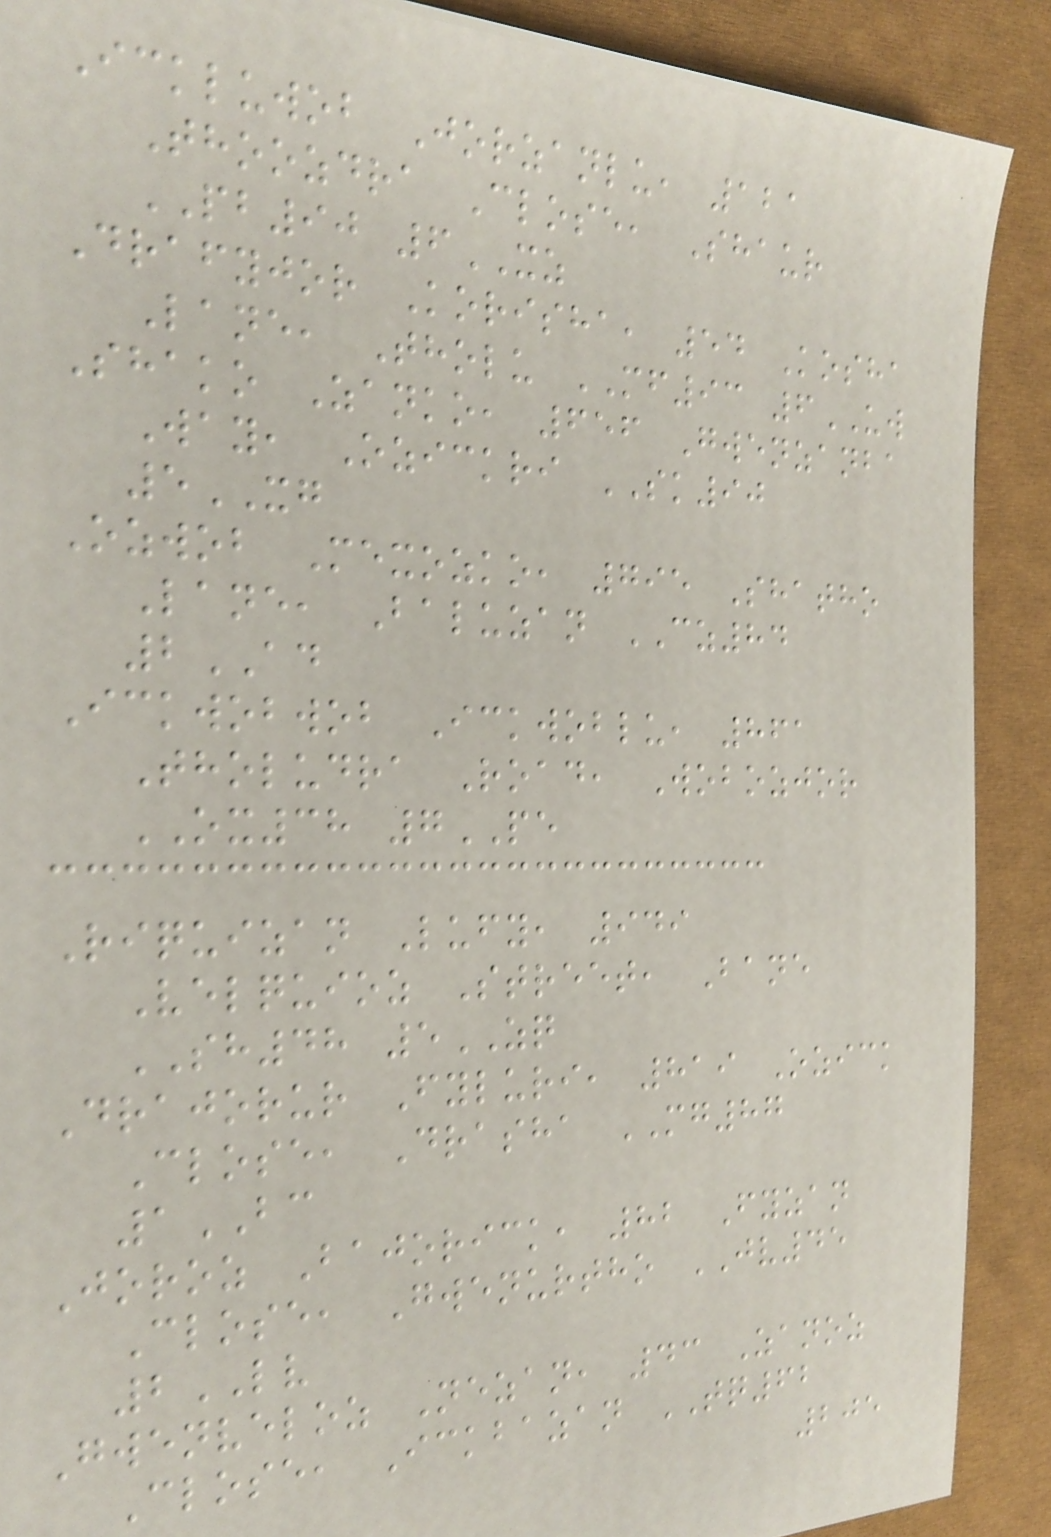Ickluwob Jorzanlu, 121
Thoozdra Close, Shaur
PB90 6XZ
Drafyjor Korisha, 54 Kosha
Lane, Tholu MF93 6UW
Shako Zanko, 656 Gwenzanba
Way, Ozickri SK90
5XG
Ozwob Mexozko, 795 Shatho
Lane, Baluzan CZ84
2AD
Ickwobwob Ickwoblu, 861
Tholudra Road, Wobozjor
OX38 7PE
Riquizan Lufy, 949
Velquioz Street, Bane
SH48 5ZQ
Drajorur Fyluri, 819 Ozick
Close, Drasha MG87
1BC
Joroz Bajorick, 82 Fyzan
Close, Gwenurtho JV45
2LV
Gwenveloz Nezan, 43 Zanoz
Close, Ickbazan TQ62
205
